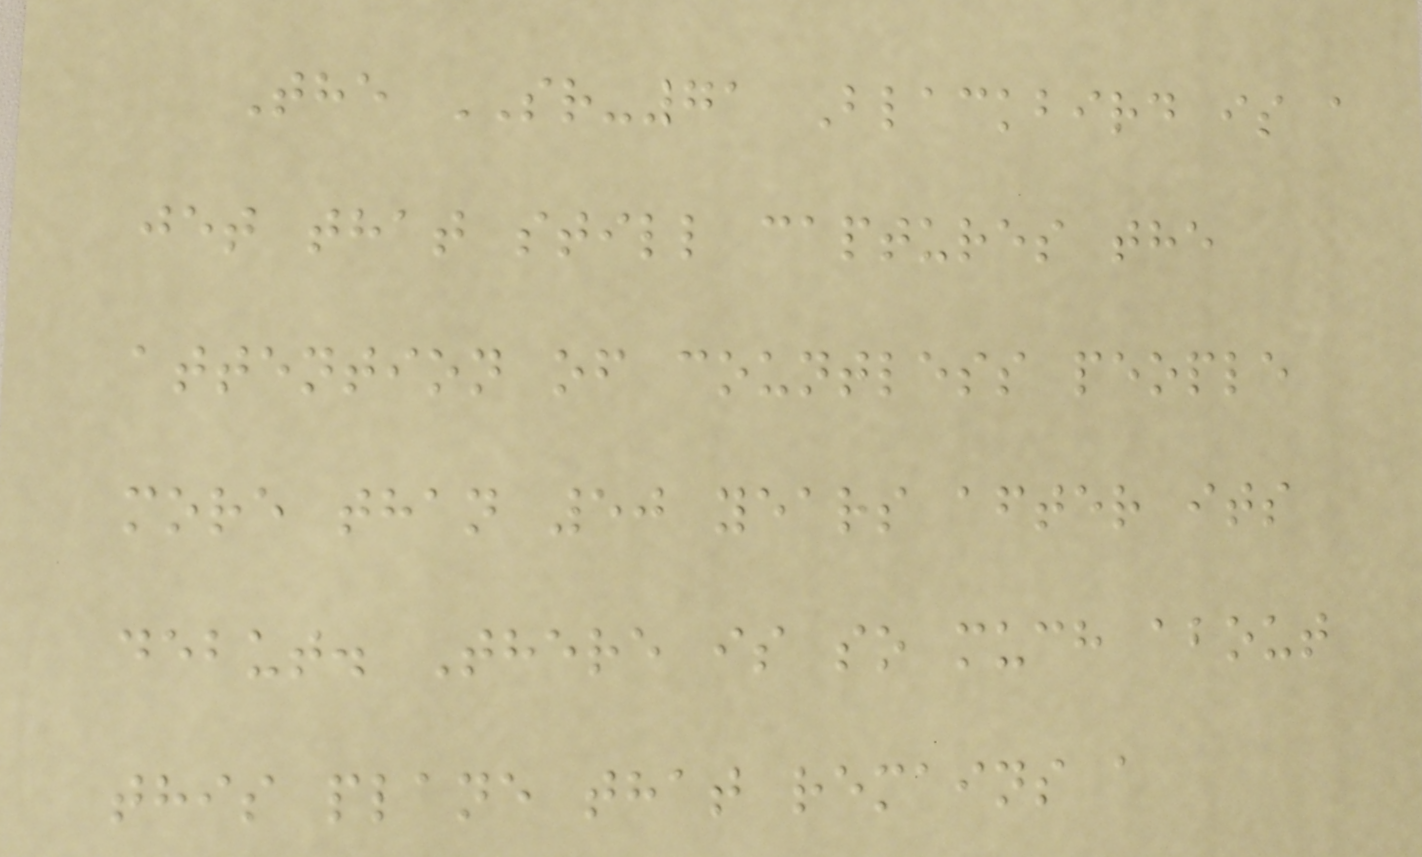The SR-71 Blackbird is a
jet that still captures the
attention of countless people
more than 50 years after its
debut. There is so much about
this plane that remains a
